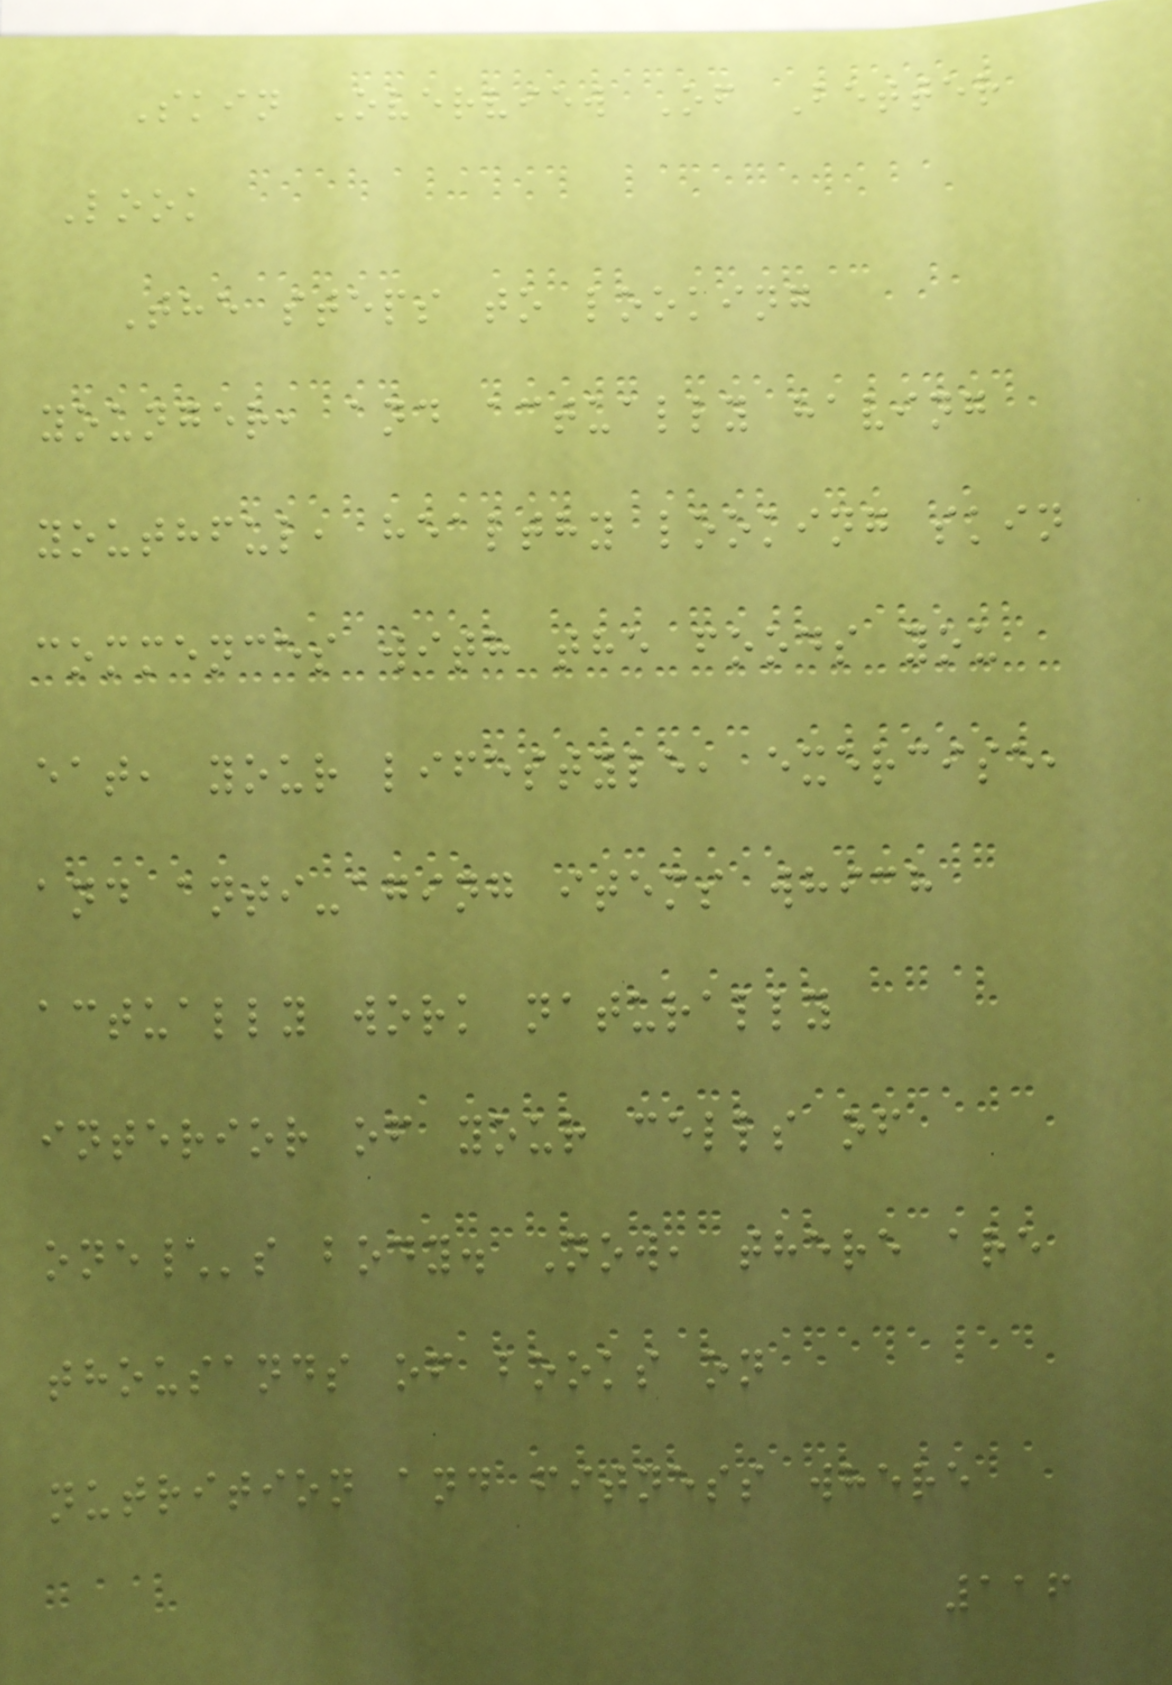Skin Overview Of Better
Look
The steps to looking
younger, and actually having
youthful, healthy looking skin
commences with the foods you
eat, your lifestyle, exercise,
and anti-aging items which
actually work naturally
interior of your cells of
one\'s body. Now, there are
thousands of books on
nutrition and fitness where
116
